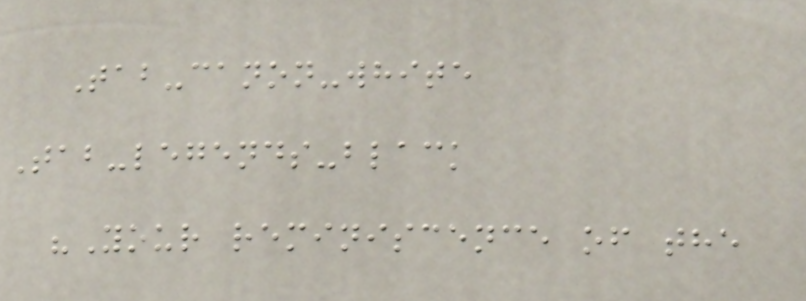Tab-canon-white
Tab-legends-black
"Your reminiscence of the
